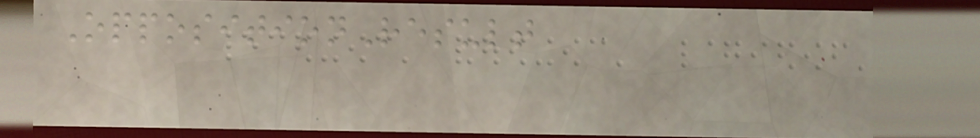OppositionResult
